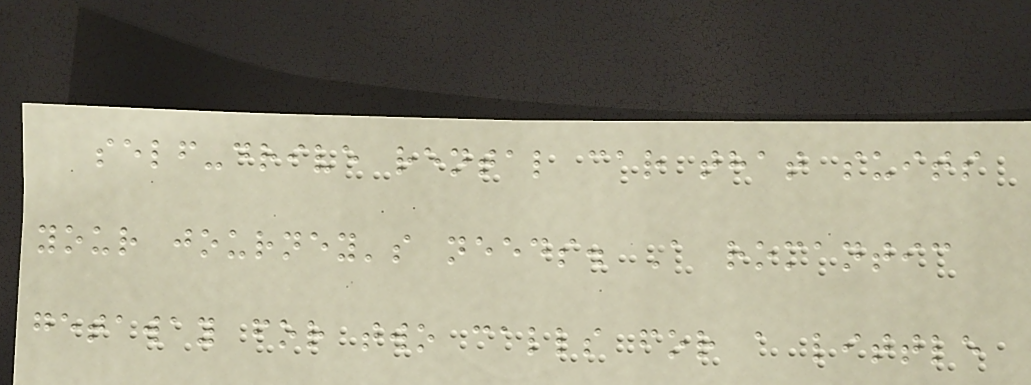self-drive rental car that suits
your journey's needs. A romantic
getaway for two calls for a little
